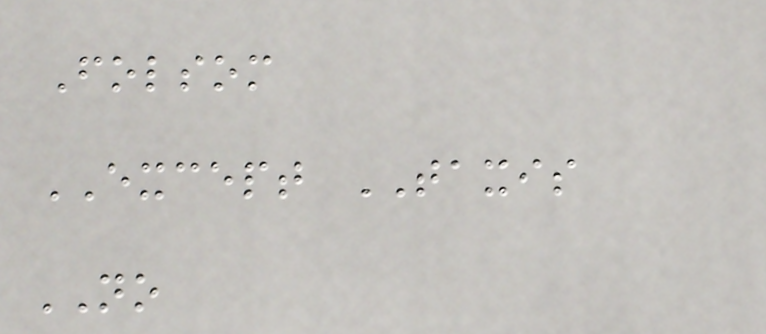Folsom
EXCEPT TAXIS
NO
